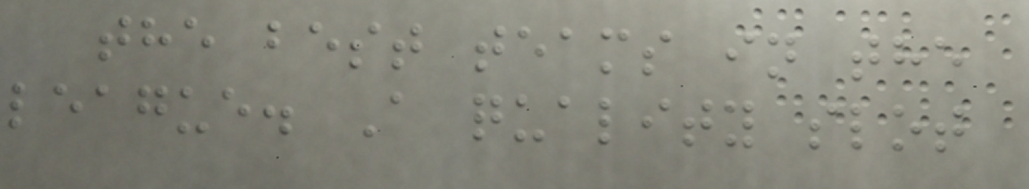the best teams in the
league. A quality slot
